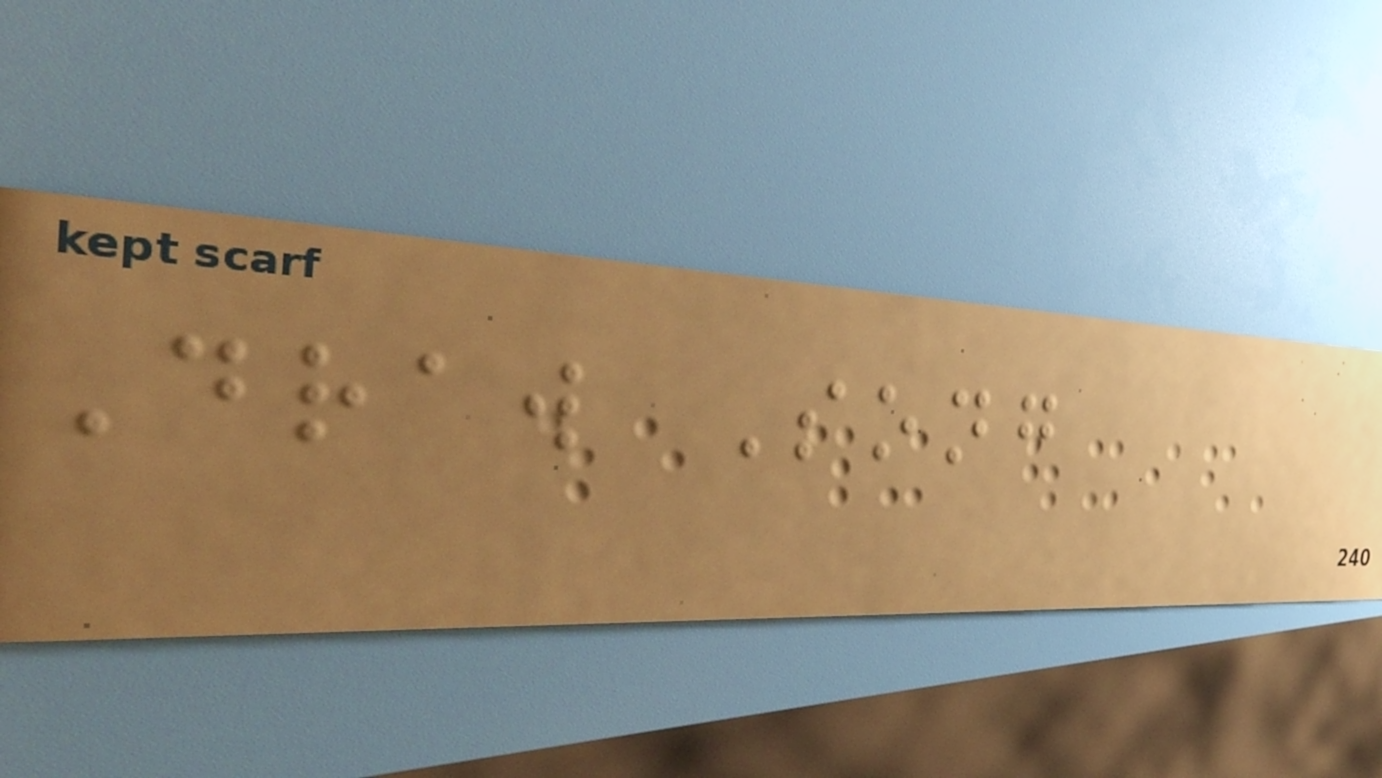Draw Song
